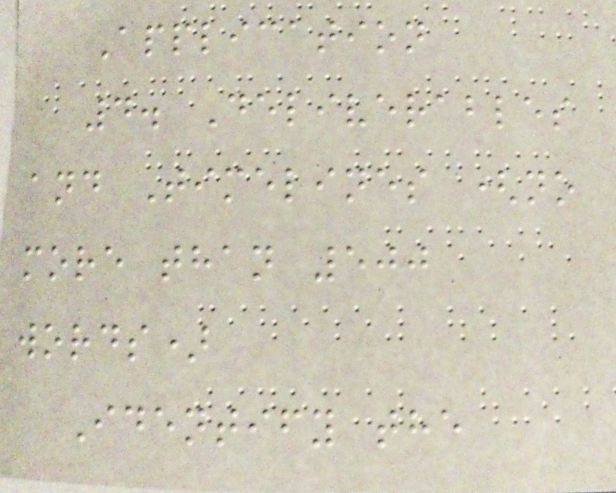Application
4. Deliverables
and Timelines (no
more than 500
words)
Identify the
